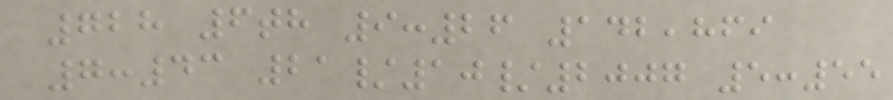728 6th 9:26 142,869
7:43 21/10/2007 5:55
